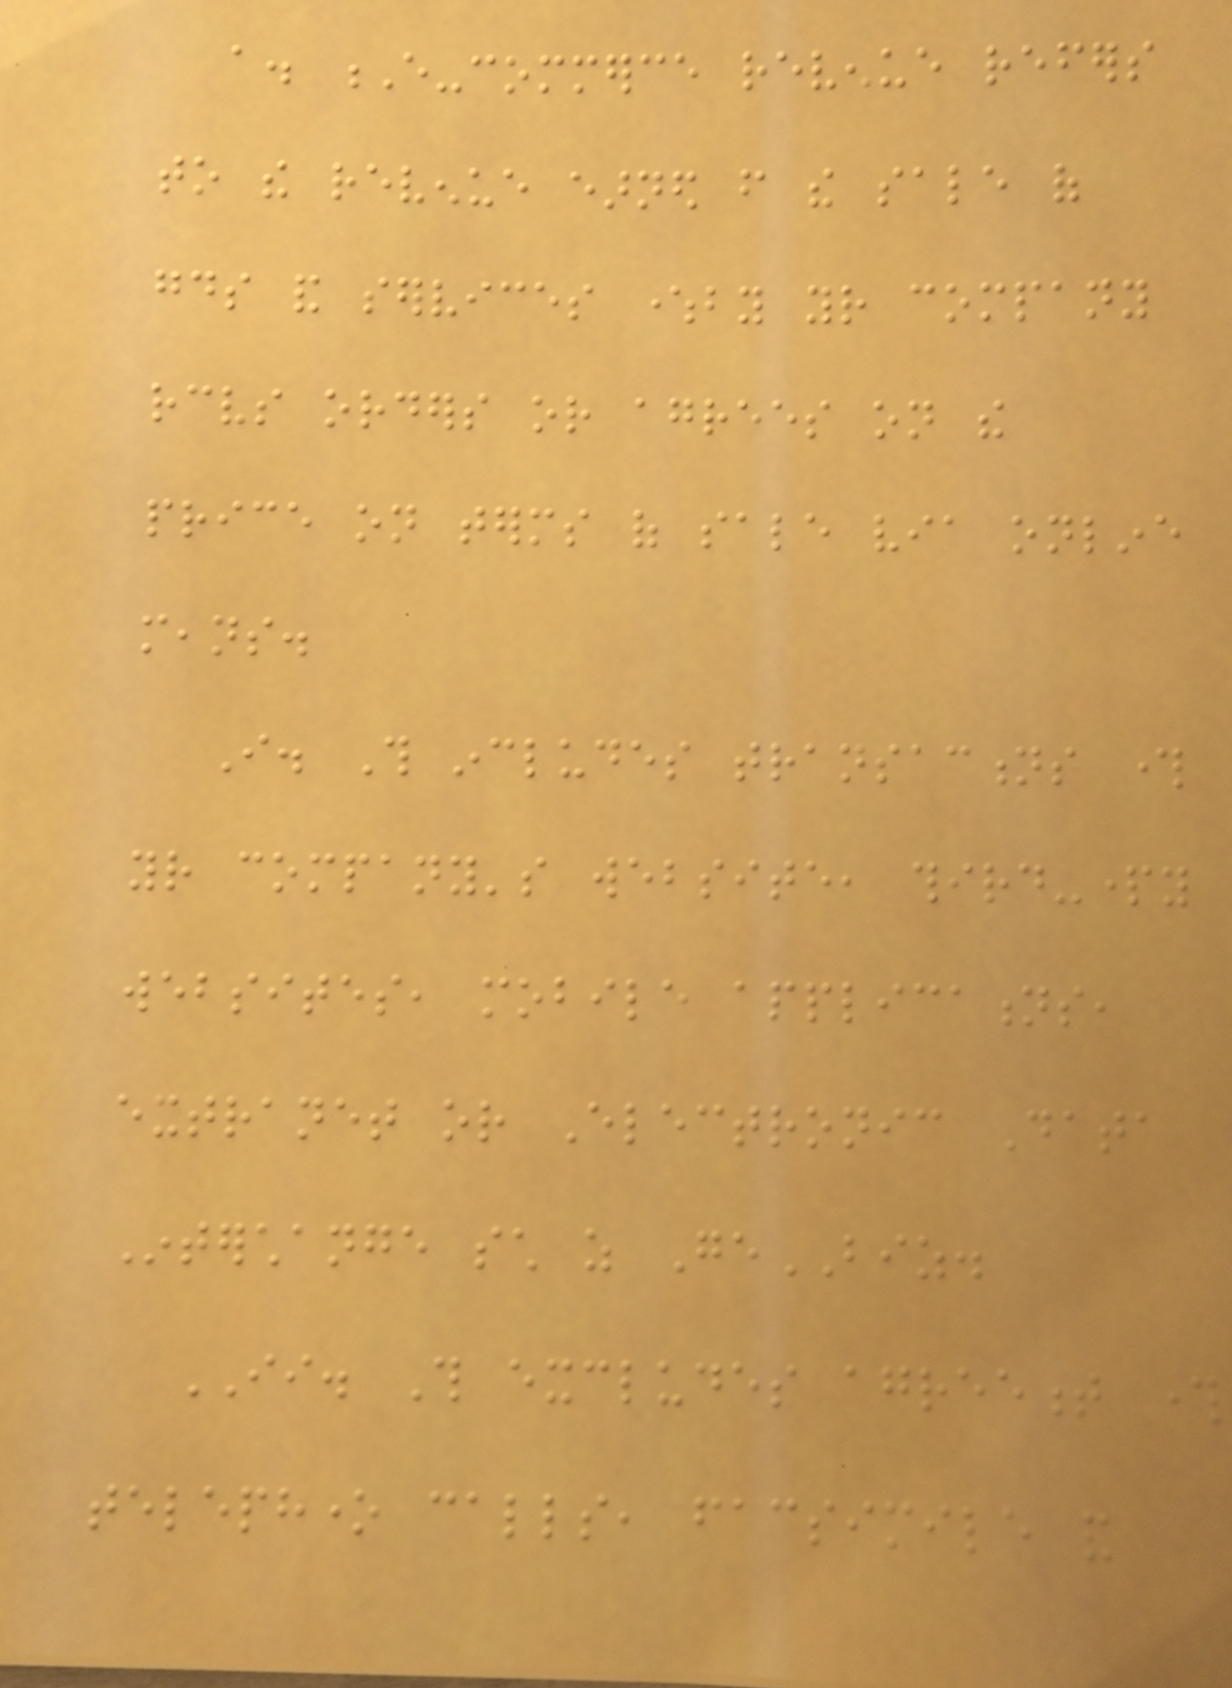a. E-commerce revenue refers
to the revenue earned from the sale of
goods and services whereby your company
receives orders or agrees on the
price on terms of sale via online
means.
I. This includes transactions through
your company's website, third-party
websites, mobile applications,
extranet or Electronic Data
Interchange such as GeBIZ.
II. This excludes agreement through
telephone calls, facsimile and
